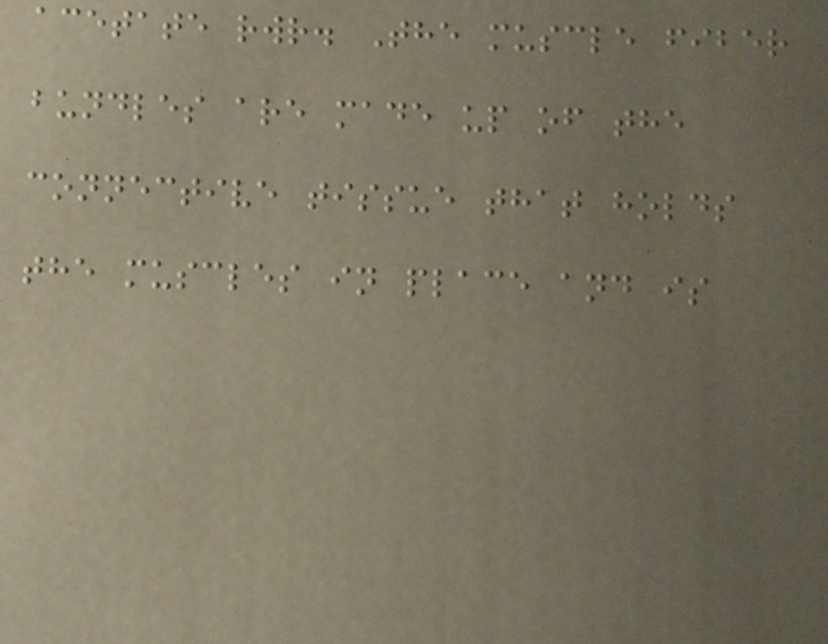acetate rwr. The muscle fiber
bundles are made up of the
connective tissue that holds
the muscles in place and is
